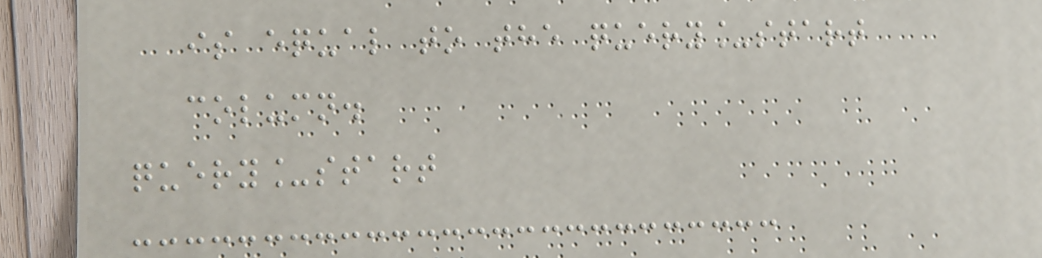is equal to the query_start
column.
query_start
